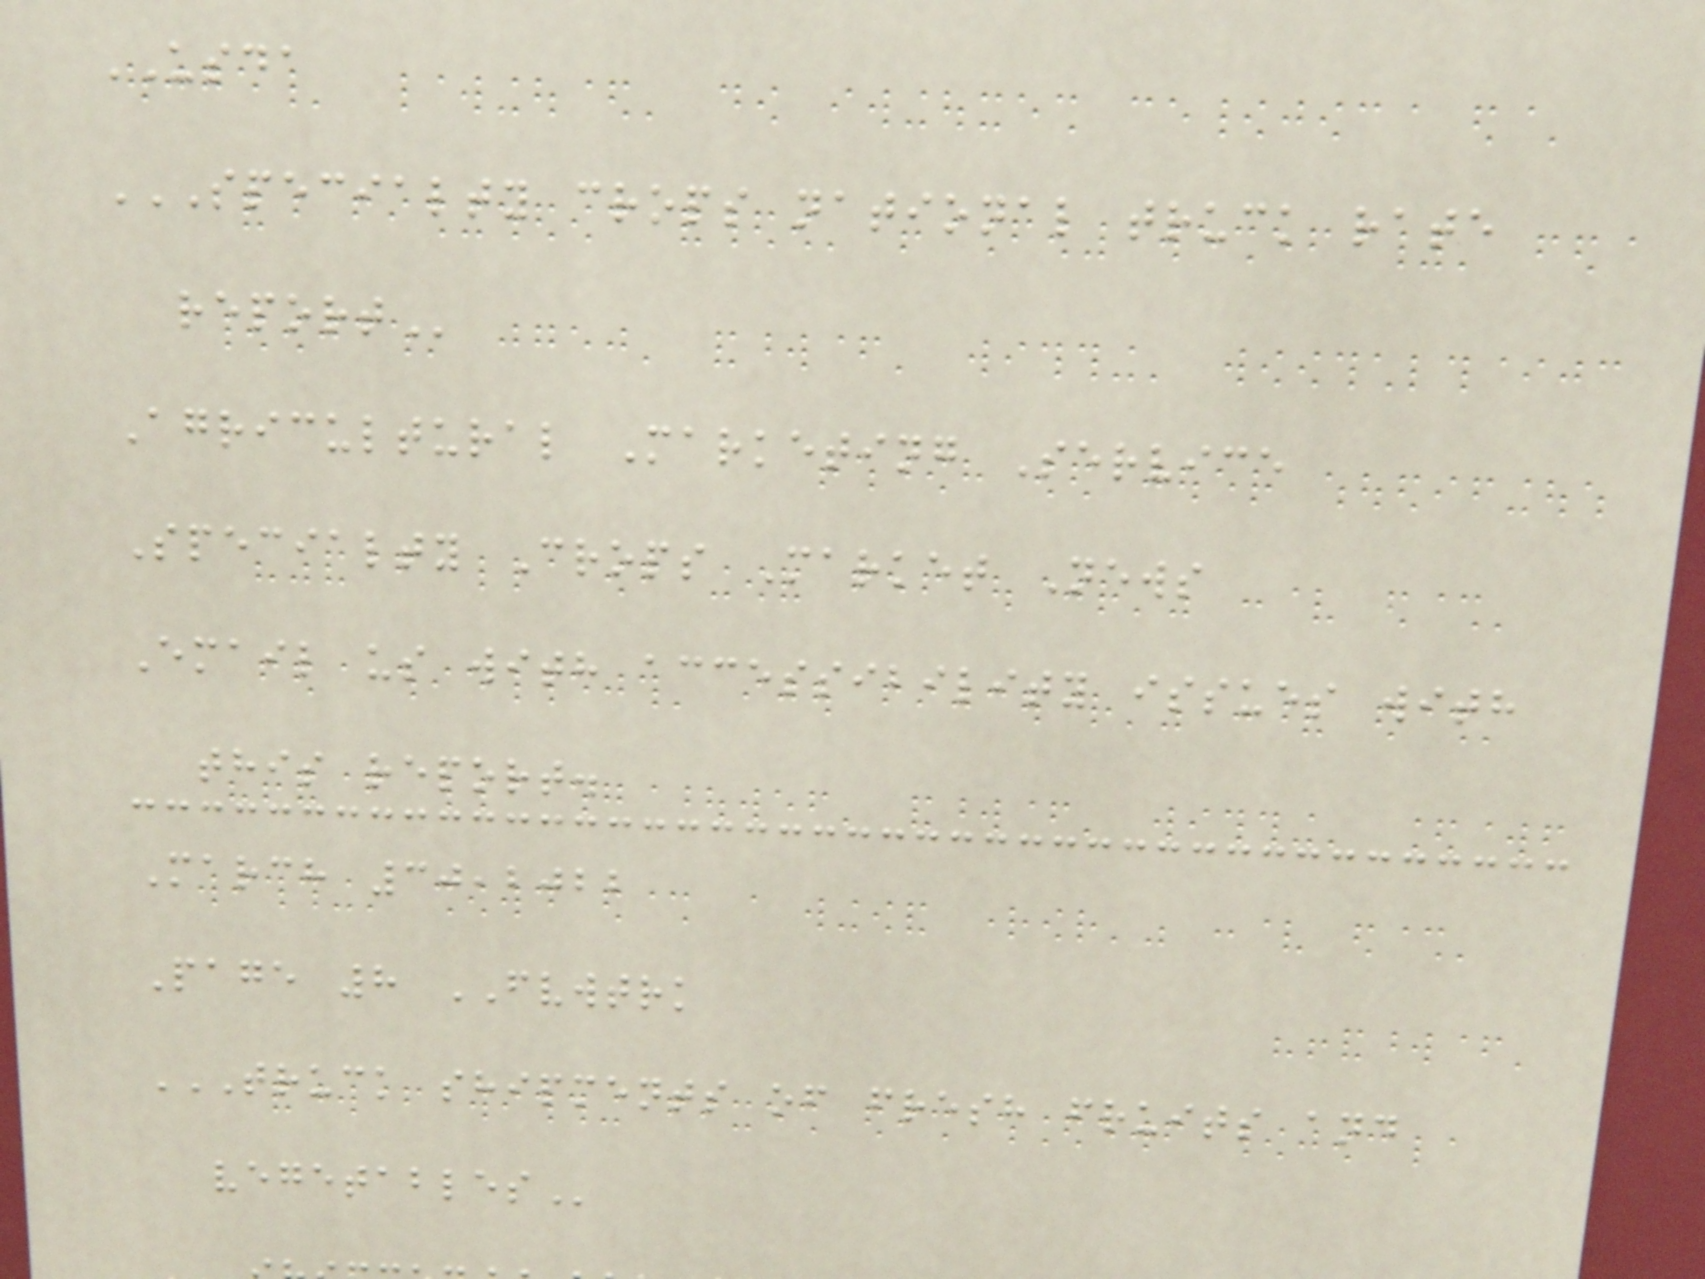USDA
SPECIALTY CROPS NATIONAL TRUCK RATE
Agricultural Marketing Service
Specialty Crops Market News
Email us with accessibility issues with
this report.
March 30,2022
Page 8 FVWTRK
TRUCK SHIPMENTS OF FRESH FRUITS AND
